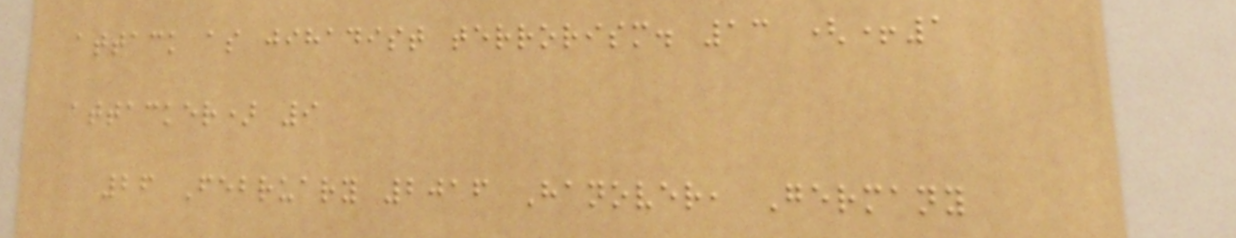attack as jihadist terrorism. 13 (+1
attacker) 9
26 February 2016 Hanover, Germany
